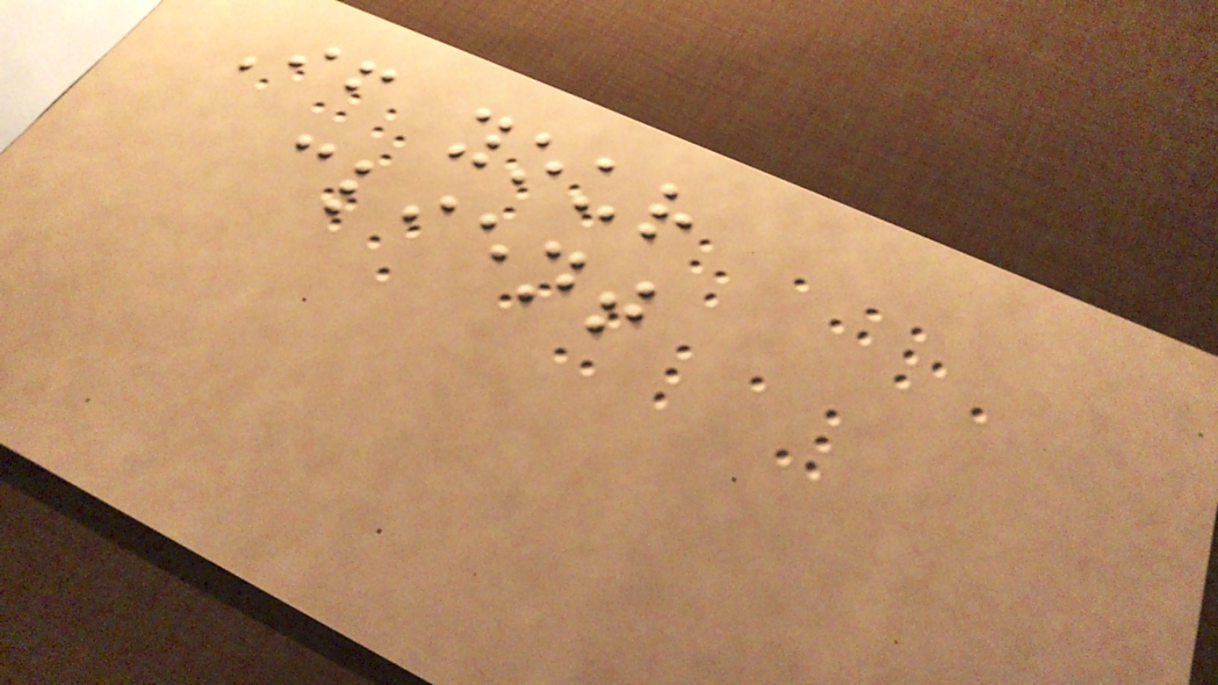If your
client
